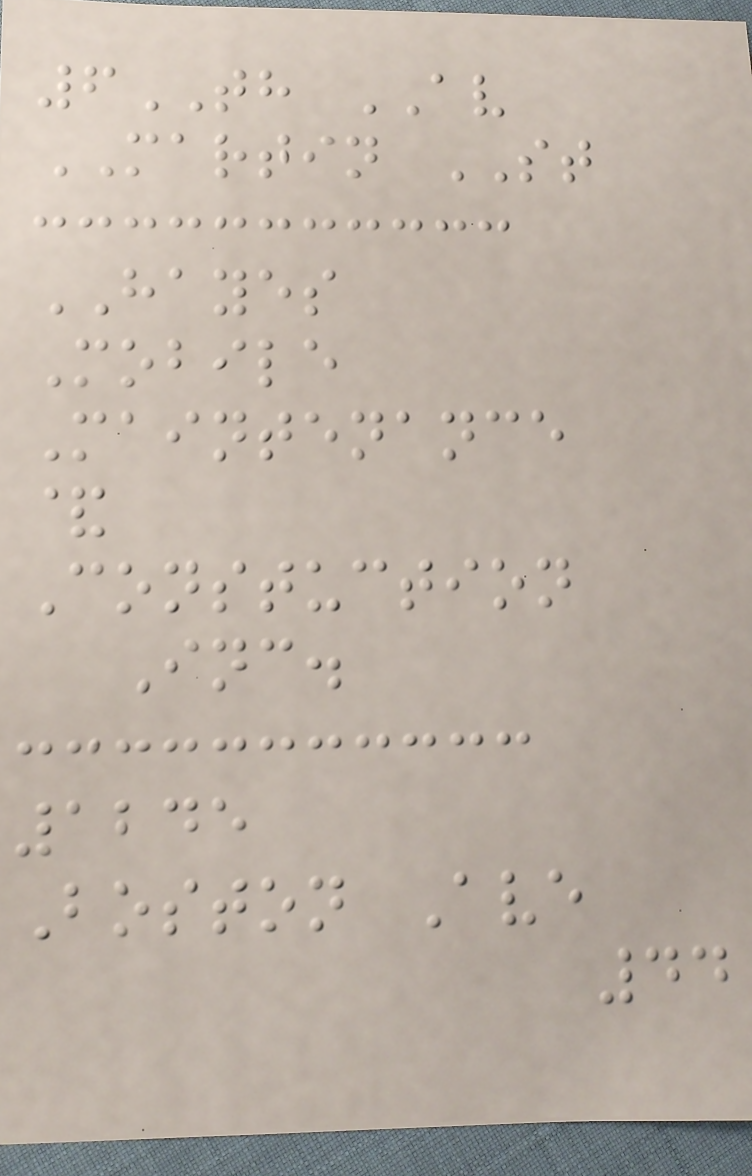6TH AV
MARTIN ST
HAYES
Mobile
Maintenance
&
Constuction
Inc.
1245
Boston Ave
44
